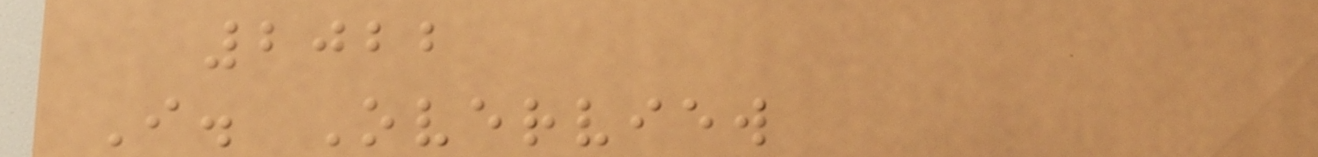2022
I. Overview
